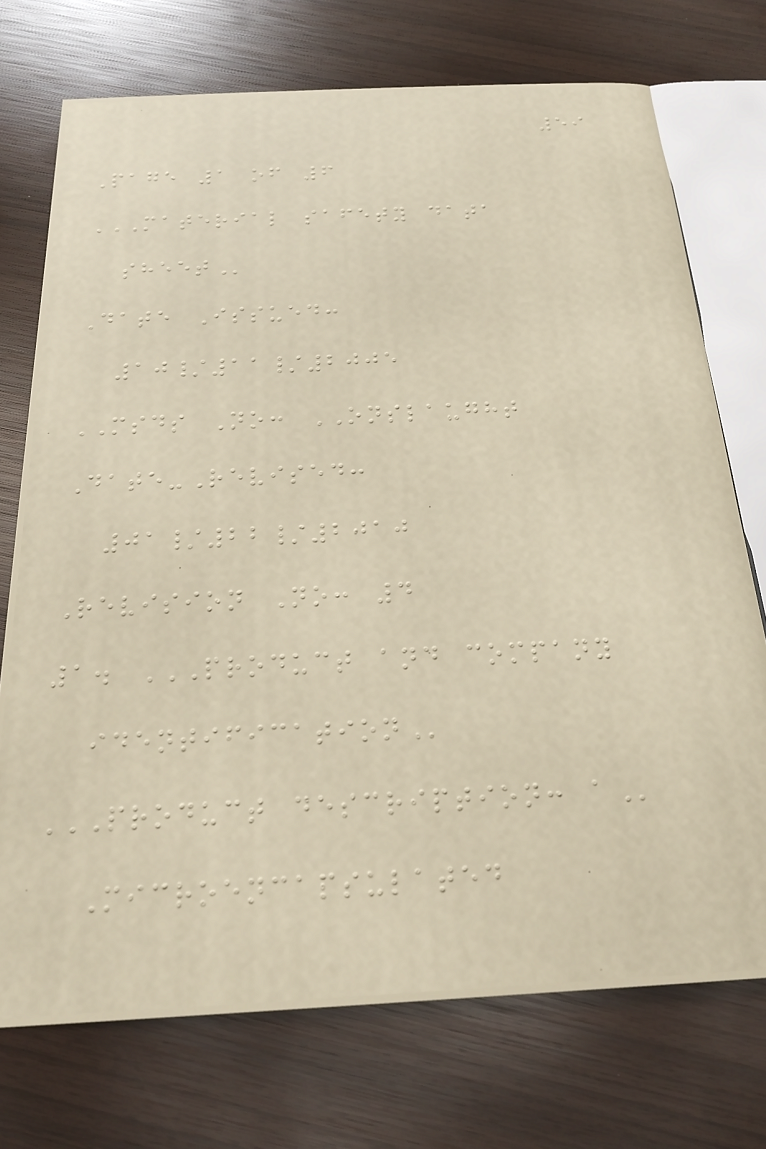59
Page 1 of 6
MATERIAL SAFETY DATA
SHEET
Date Issued:
10/11/2005
MSDS No: ONSLAUGHT
Date-Revised:
01/22/2010
Revision No: 4
1. PRODUCT AND COMPANY
IDENTIFICATION
PRODUCT DESCRIPTION: A
Microencapsulated
